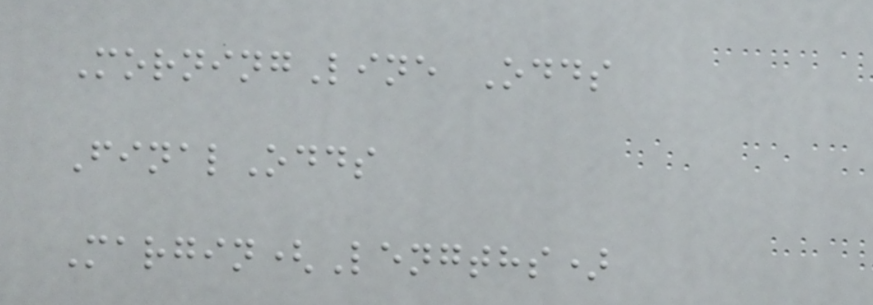MorningLine Odds
FinalOdds
Margin(Lengths)
